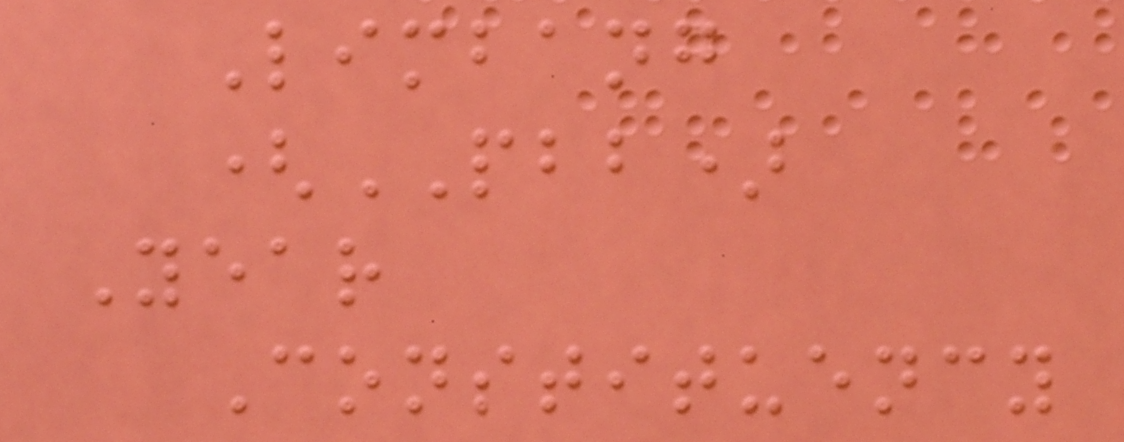Limbang
(PBB)
Year
Constituency
